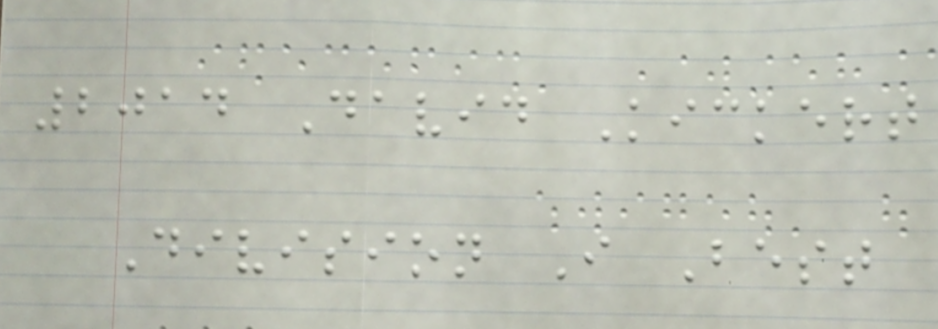2014 David Kickert
Division I Best
